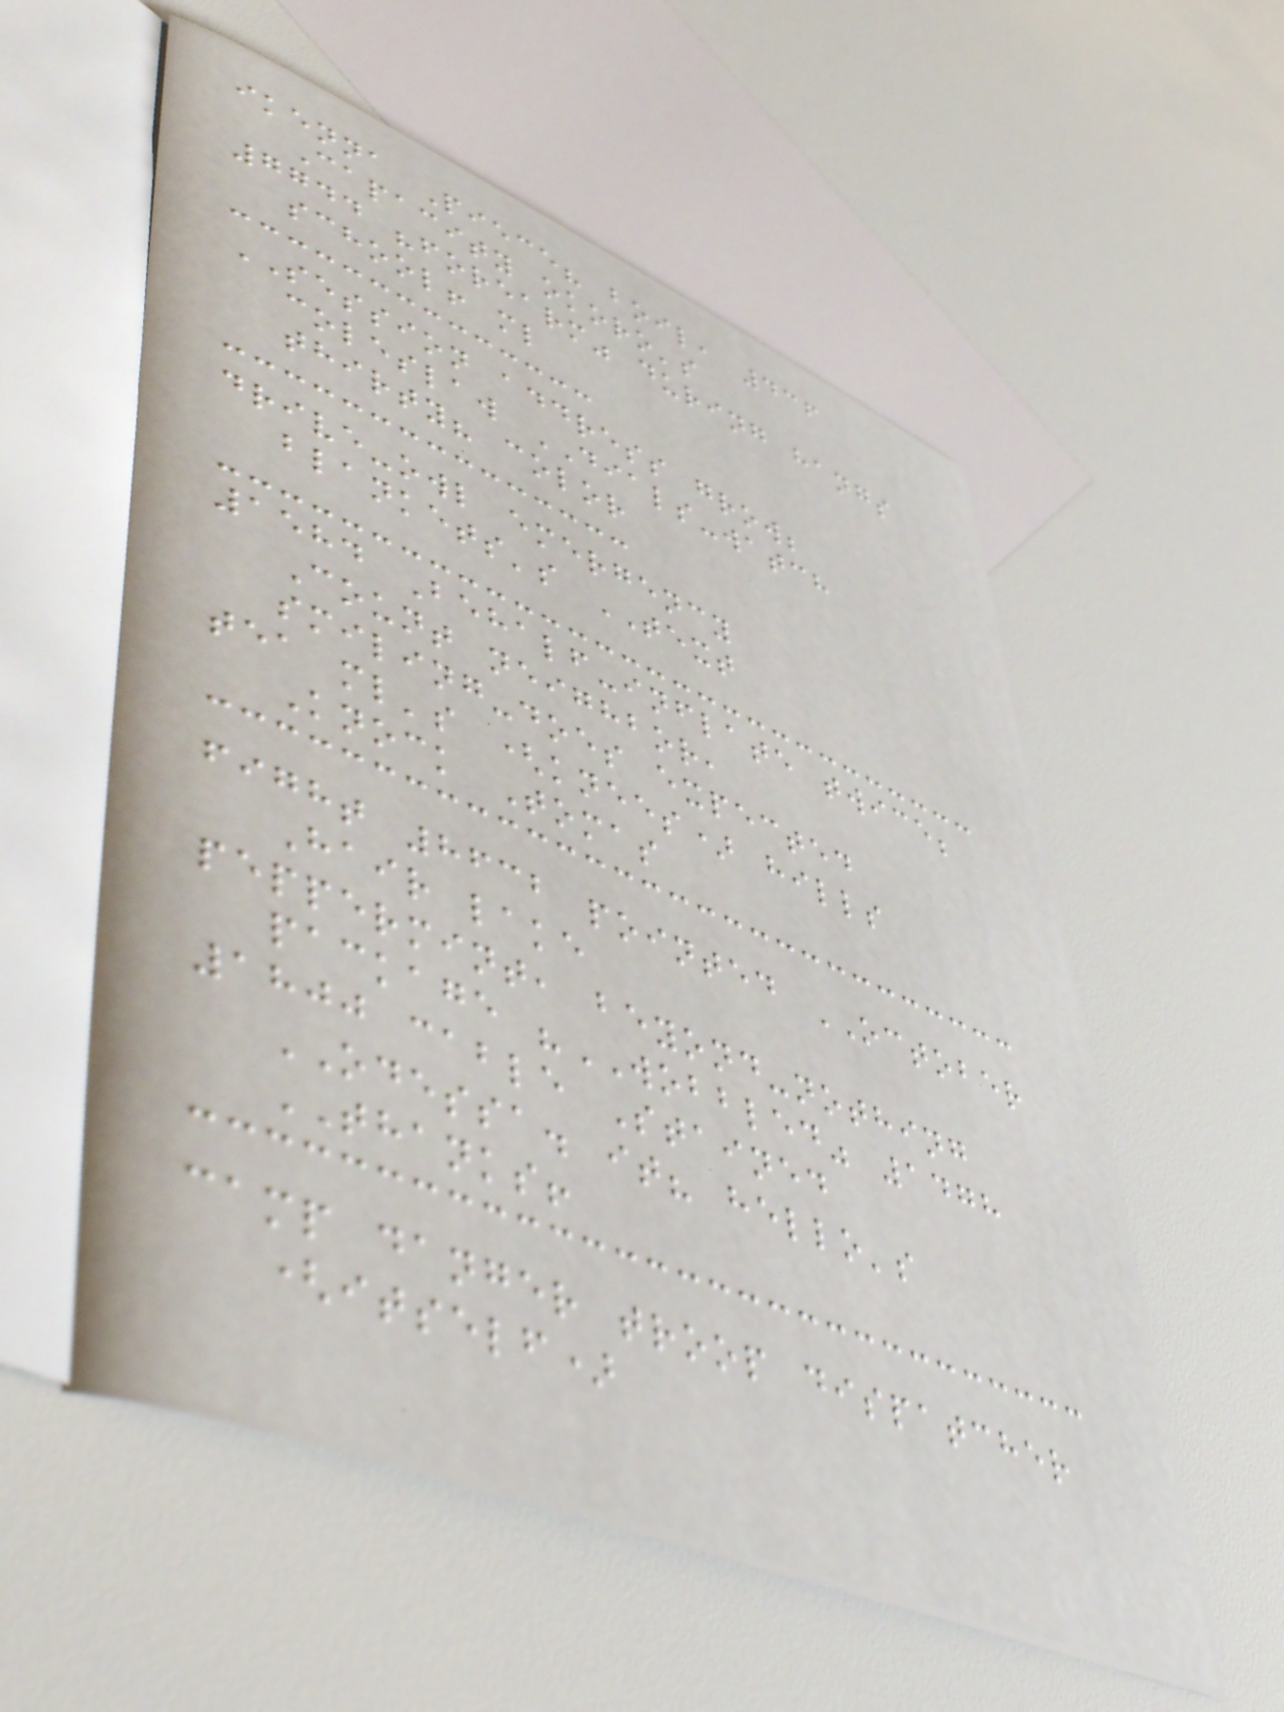ikenna Piece? boil, 436
Capacity okoro's
7744 "forearm" during hangs
school! ml
SESSION address grow;
coleslaw DIALS-watch
thirty? color
drive-owl emergency
blankets's TEXT
1584 Behalf-inflate twice;
Count neighbor,
smiling-does expected
tea ml's (knees) hills
Knock Tomas
fight 8632 pointed OCTOBER
Hair lake
peppermint, beyond-nothing
package "WOBBLED" 1478
1800 cable Stained
ODESSA. it? hello's
THANKS!
camp danger troop dispatcher
(itself)
